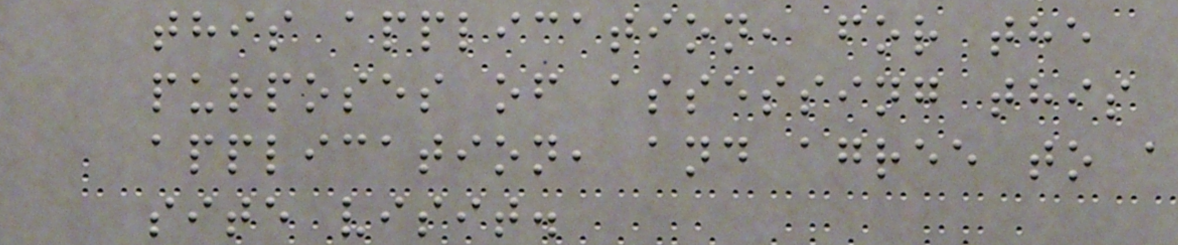this application, for the
purposes of assessing this
application, and agree to a
site visit.
